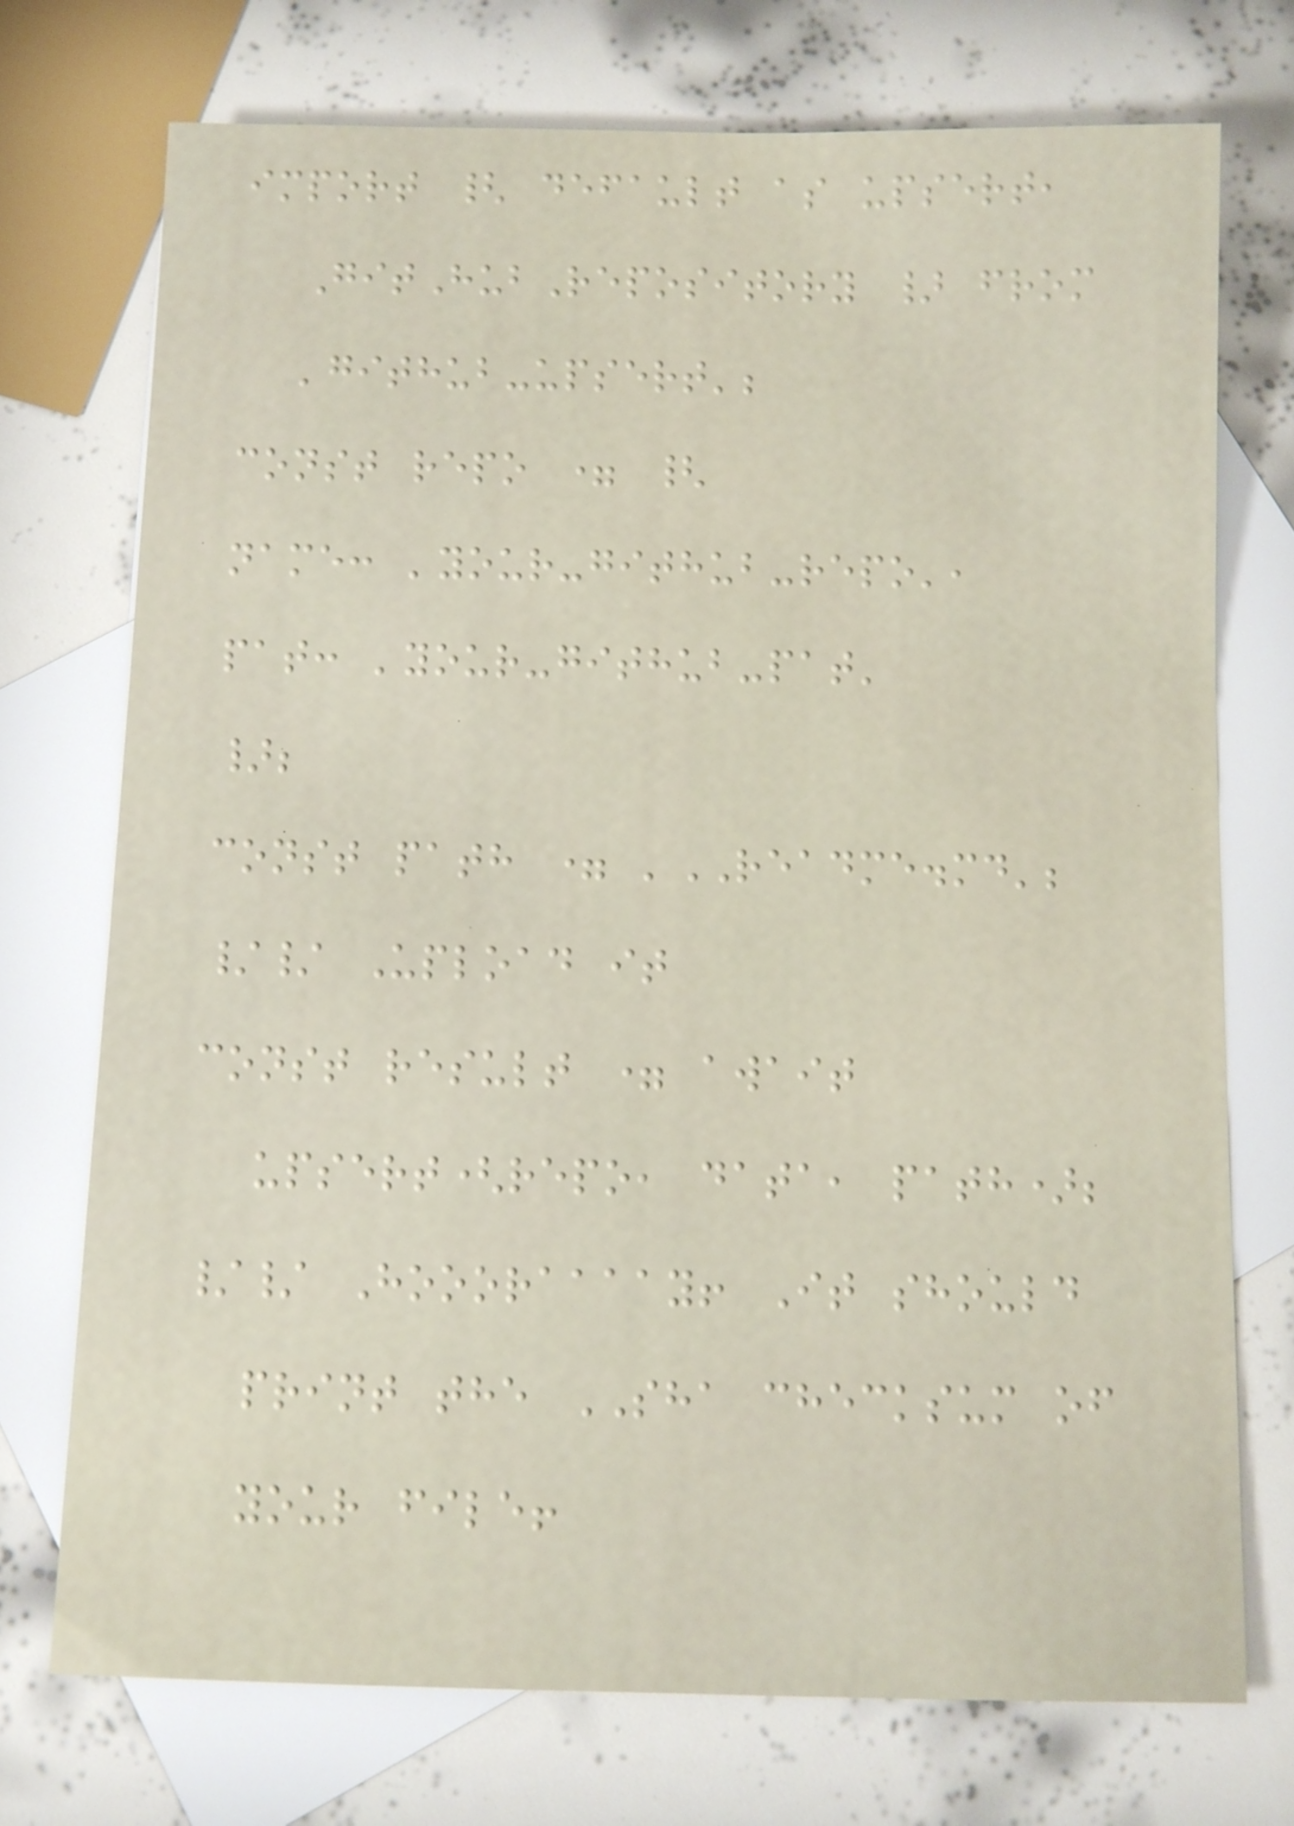import { default as upsert,
GitHubRepository } from
'github-upsert';
const repo = {
name: 'your-github-repo',
pat: 'your-github-pat'
};
const path = 'README.md';
// Upload it
const result = await
upsert(repo, data, path);
// Hoooraaaay! It should
print the SHA checksum of
your file!
